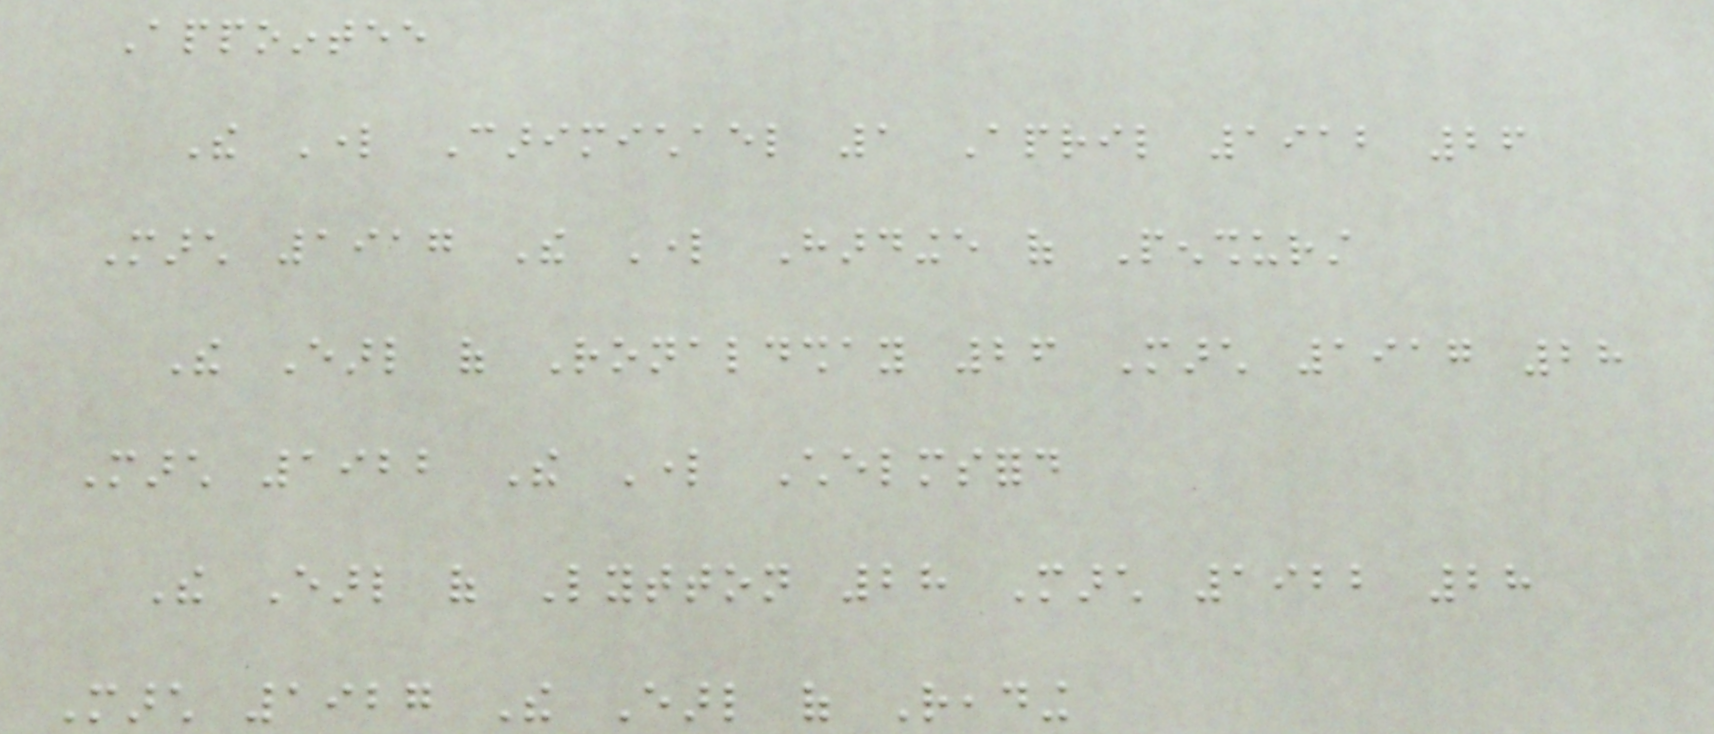Appointee
The Lord Carimichael 1 April 1912 26
March 1917 The Lord Hardinge of Penshurst
The Earl of Ronaldshay 26 March 1917 28
March 1922 The Lord Chelmsford
The Earl of Lytton 28 March 1922 28
March 1927 The Earl of Reading
